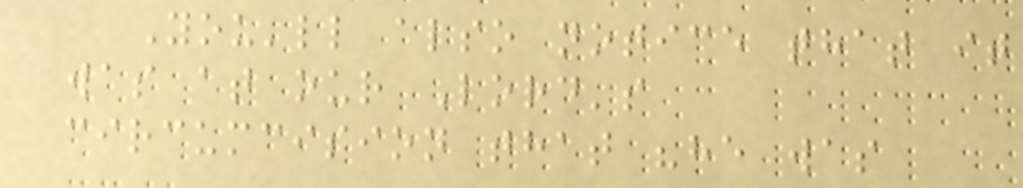You'll also notice that it
was at our Lord's
circumcision that "he was
